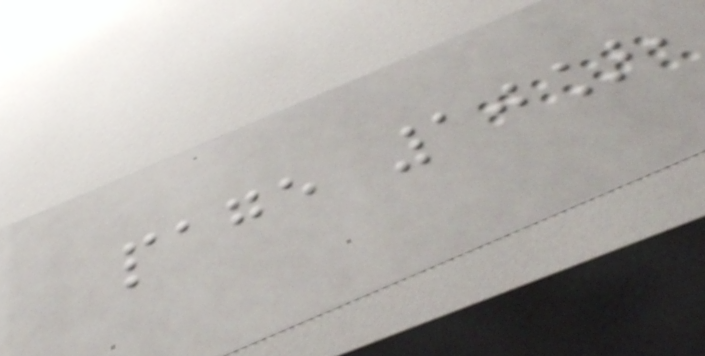page 10],
